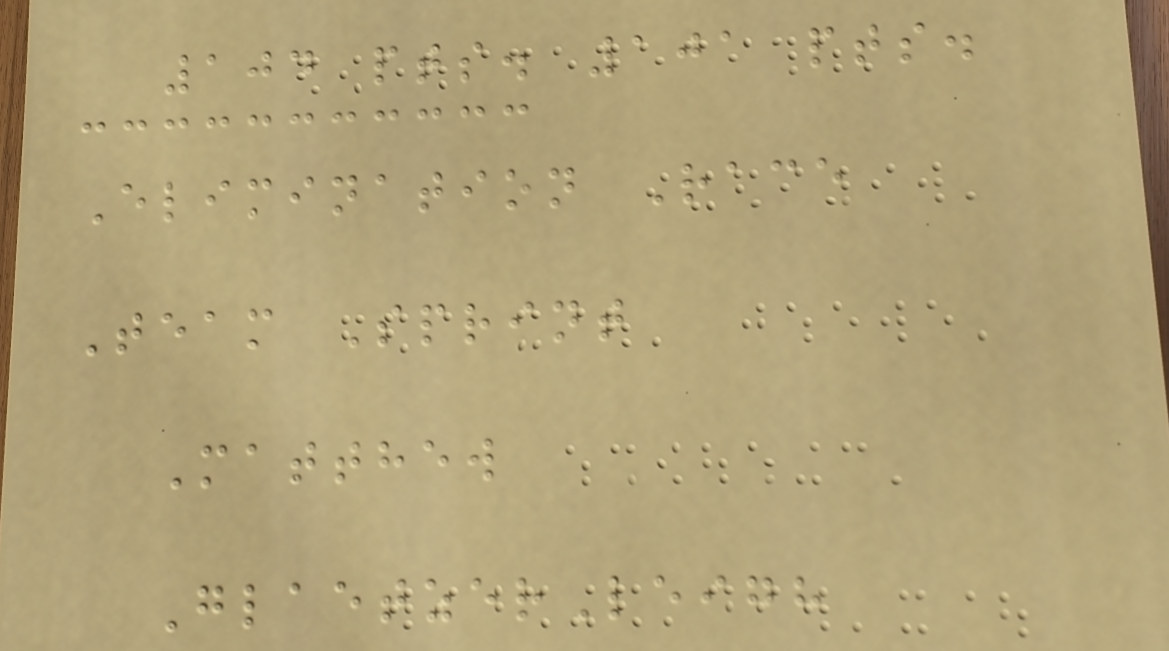104 pts. 101 pts.
Elimination Race
Team Sprint
Matthew
GlaetzerLeigh
